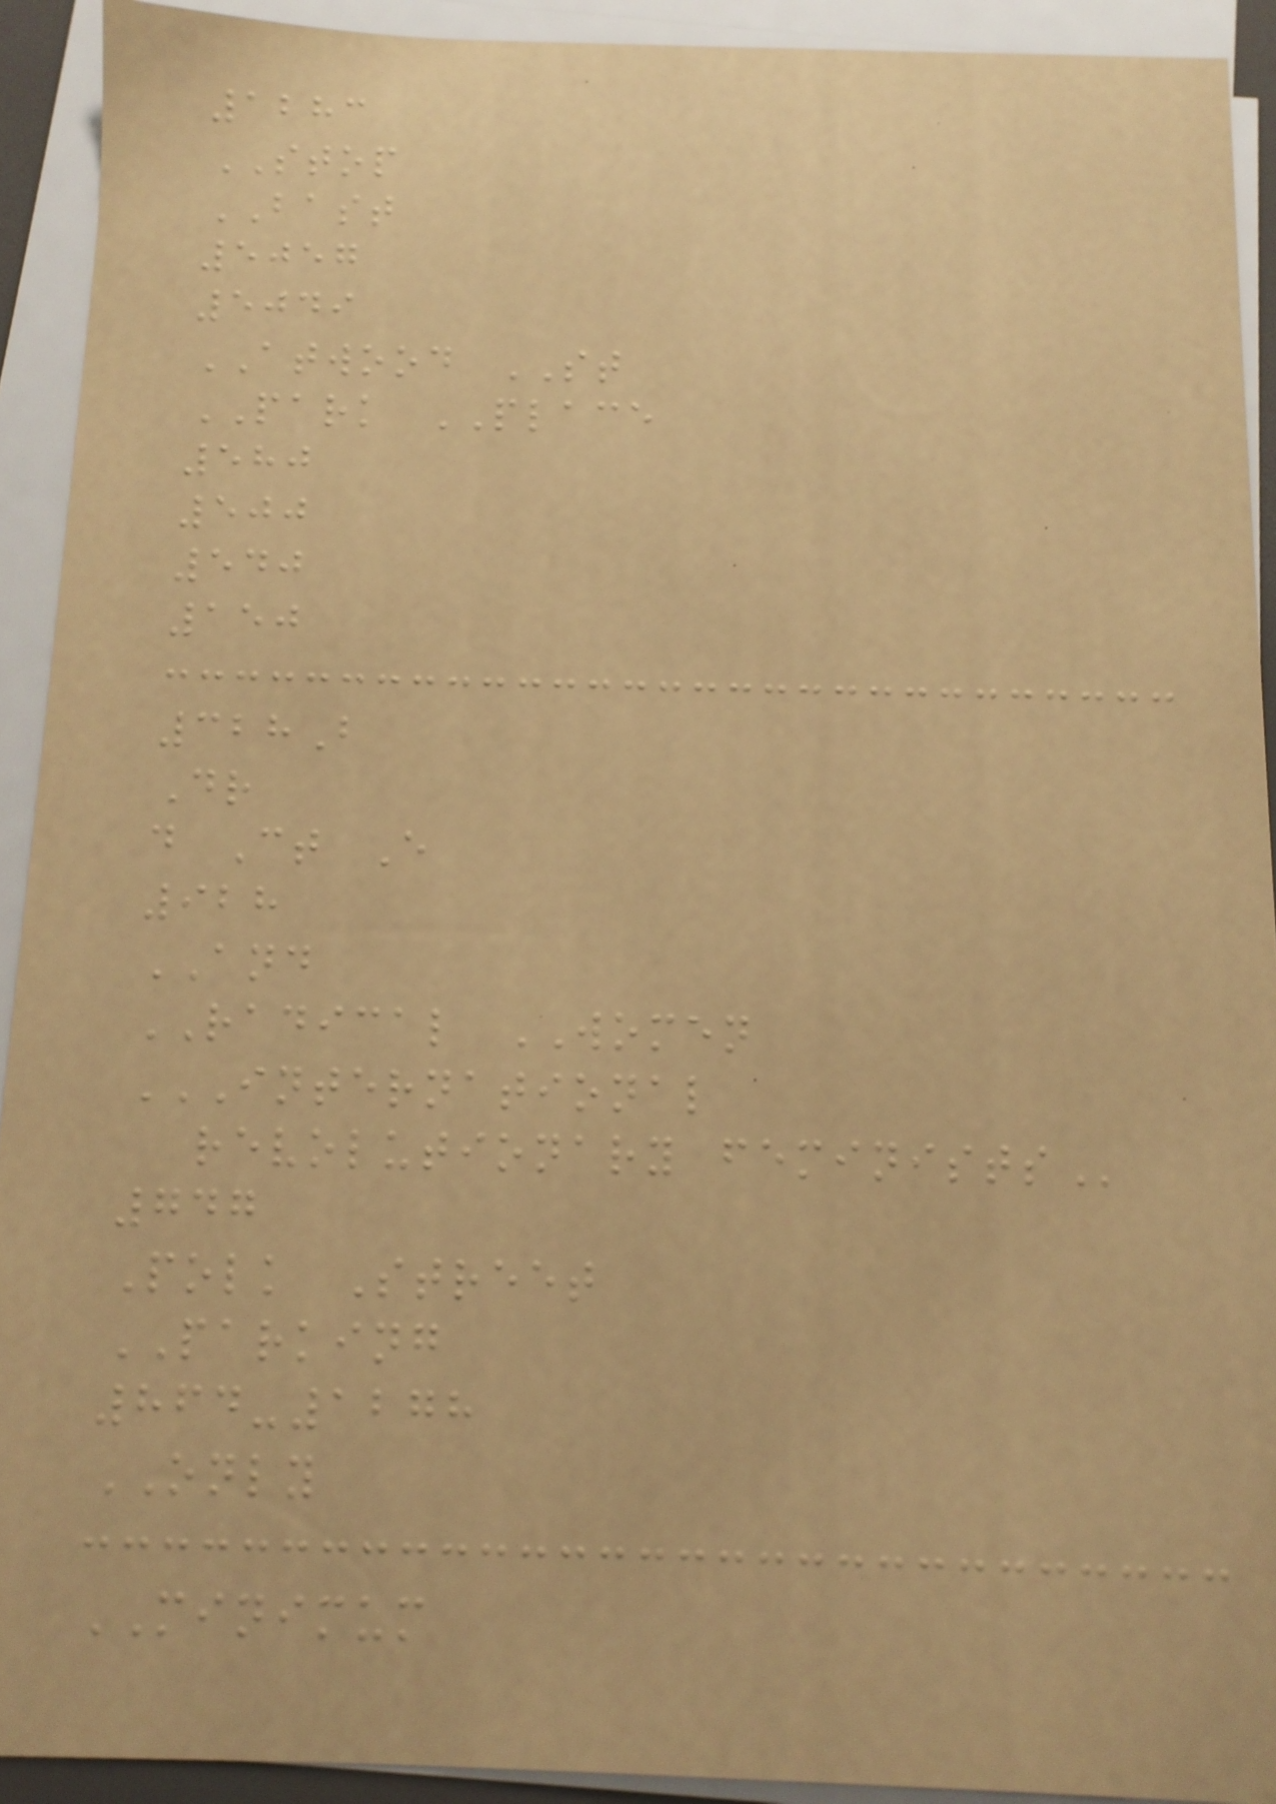1283
STOP
BAST
5057
5049
ATWOOD ST
PARK PLACE
580
500
540
150
328B
Dr
d Ct E
928
AND
RADICAL WOMEN
INTERNATIONAL
REVOLUTIONARY FEMINISTS
747
Polk Street
PARKING
864-1278
ONLY
MINIMUM
